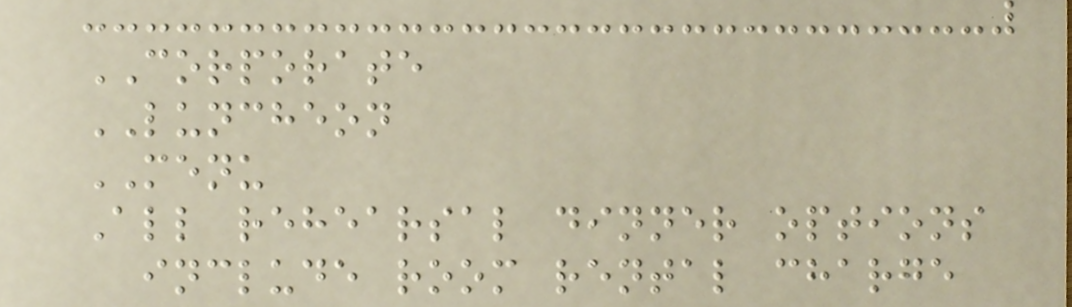CORPORATE
LUNCHEON
MENU
All rehearsal dinner options
include room rental charge
